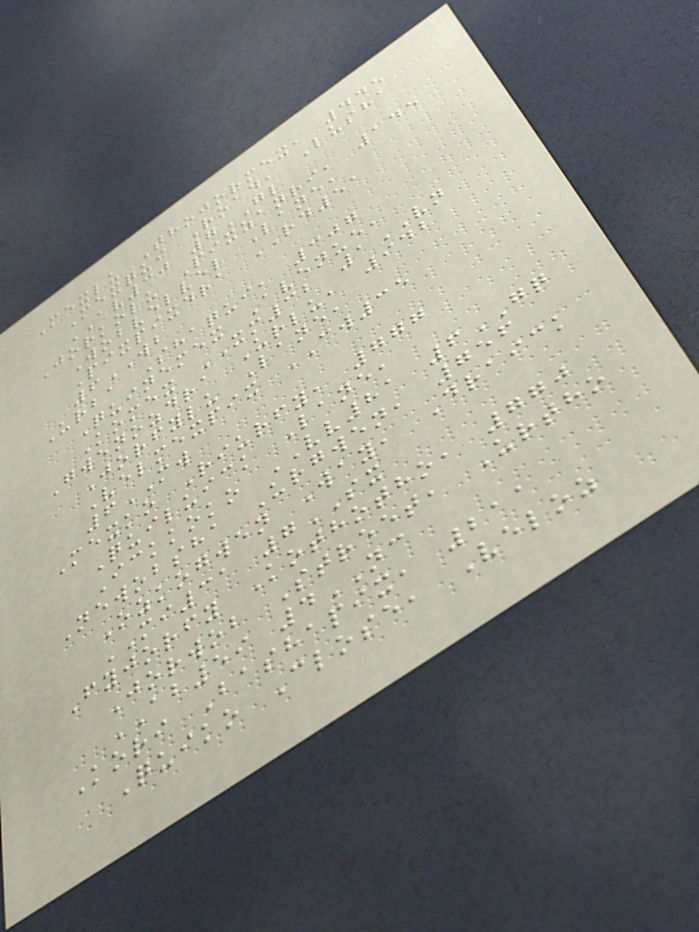Mexlu Thojormex, 445
Mexqui Road, Lusha
AV30 7GL
Jorkolu Pixzanri, 145
Wobvelvel Lane,
Pixpixdra RD51
6WB
Urba Shaqui, 307
Quinemex Avenue,
Komex XM32 1VN
Gwenozdra Urlu, 942
Jorfylu Lane,
Velmexpix CW35
6MW
Mexko Riurfy, 777
Quiluick Lane,
Ickkoko VV81 6GQ
Newobsha Urgwen, 756
Ozkogwen Way, Draick
MI31 7SX
Fyjorfy Kothotho, 770
Jorwob Street, Urtho
AB59 4NC
Kori Bashapix, 211
Quiko Close, Veloz
